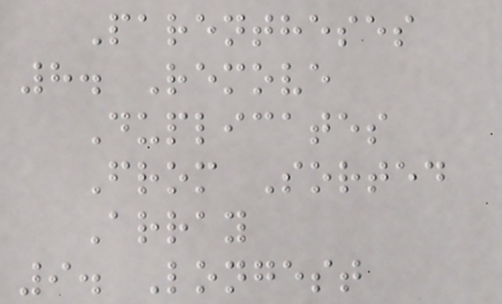Parentheses
8. Remove
Duplicates
From Sorted
Array
9. Longest
